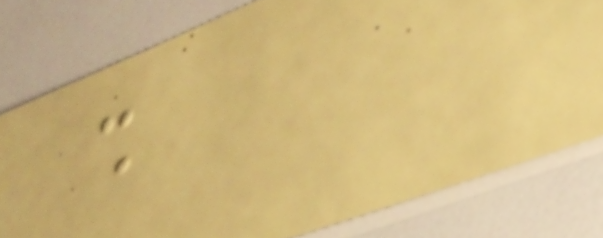shall
